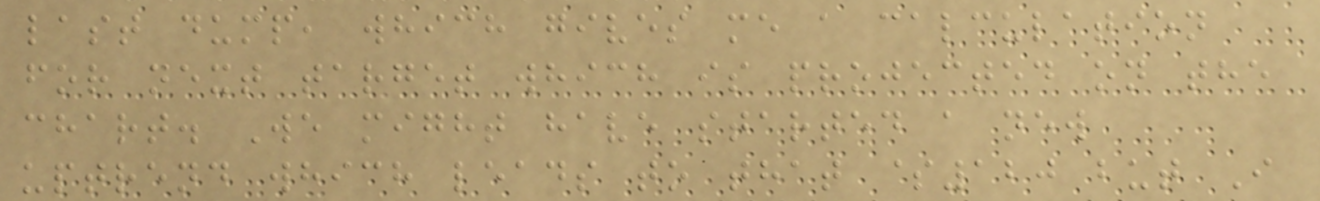last dump, which gives me a calculation
for next target which is projected on the
chart. We might have started a new
uptrend which leads to that $120 but I
